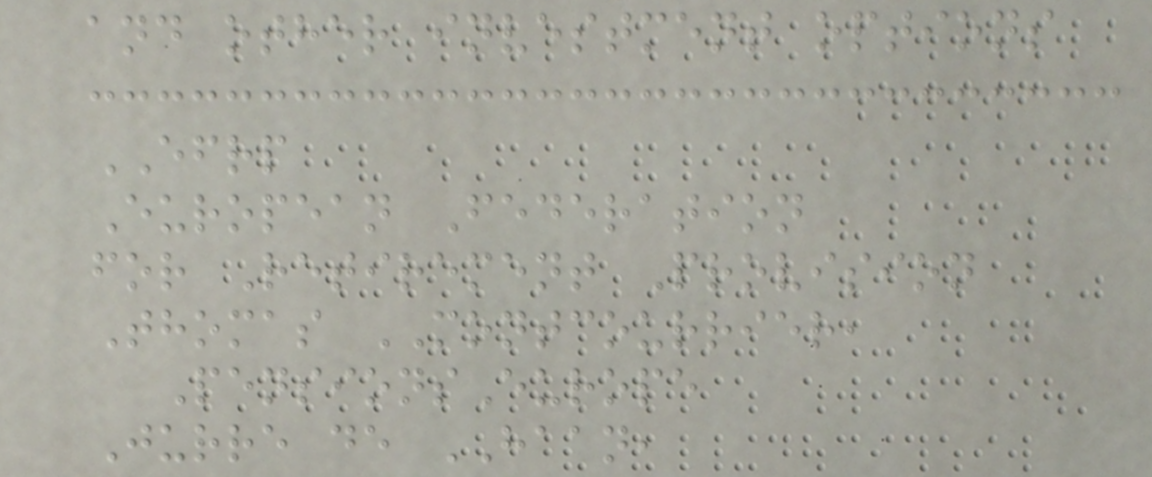and other investment options
EFRP
European Federation
for Retirement Provision
Thomas MONTCOURRIER,
PensionsEurope
Jurre de HAAN,
